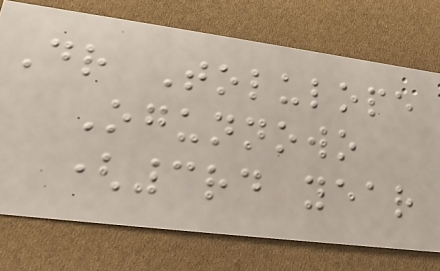Dr Tolulope
Ogunnowo
(3rd year
